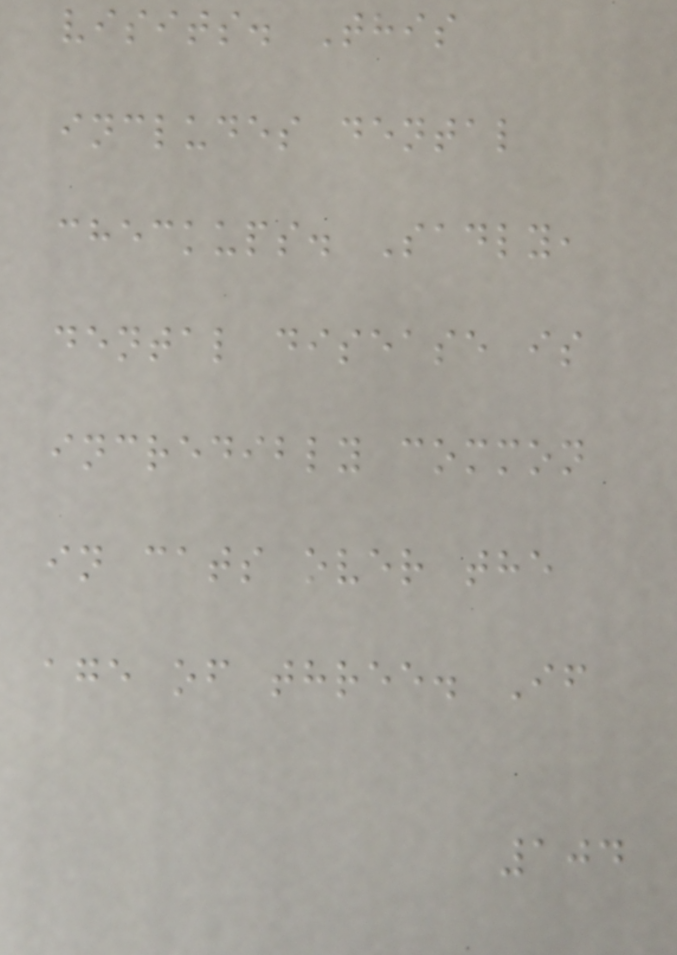visits. This
includes dental
checkups. Sadly,
dental disease is
incredibly common
in cats over the
age of three. If
104
